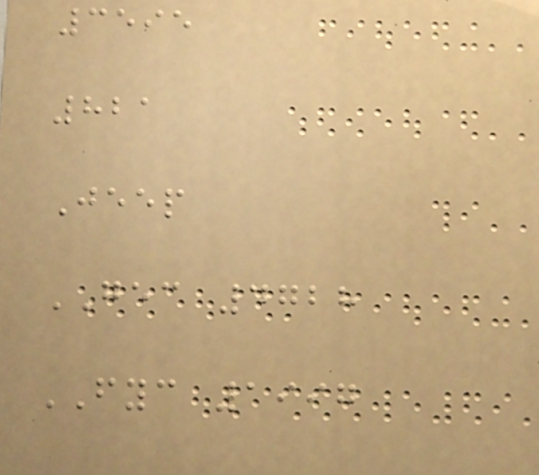3595
821
Jeep
GEC 4728
FYC 1997
